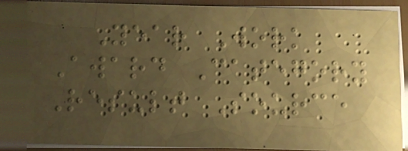Year Work
Award Category
Result Source
